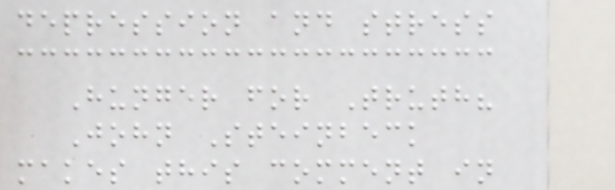depression and stress
Hunger for Truth?
John Steinbeck
makes this comment in
